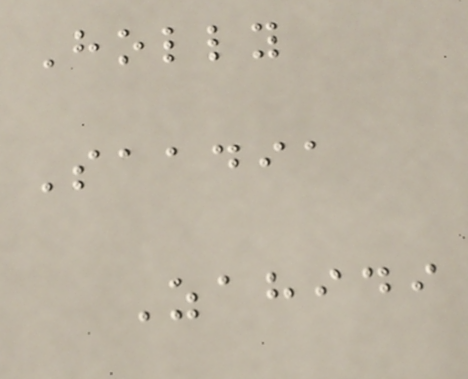Holly
Saadia
Zahidi
